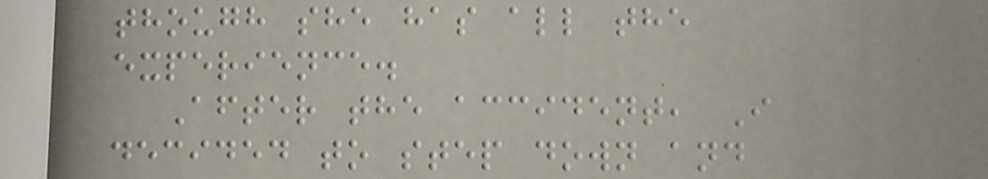though she has all the
experience.
After the accident, I
decided to step down and
